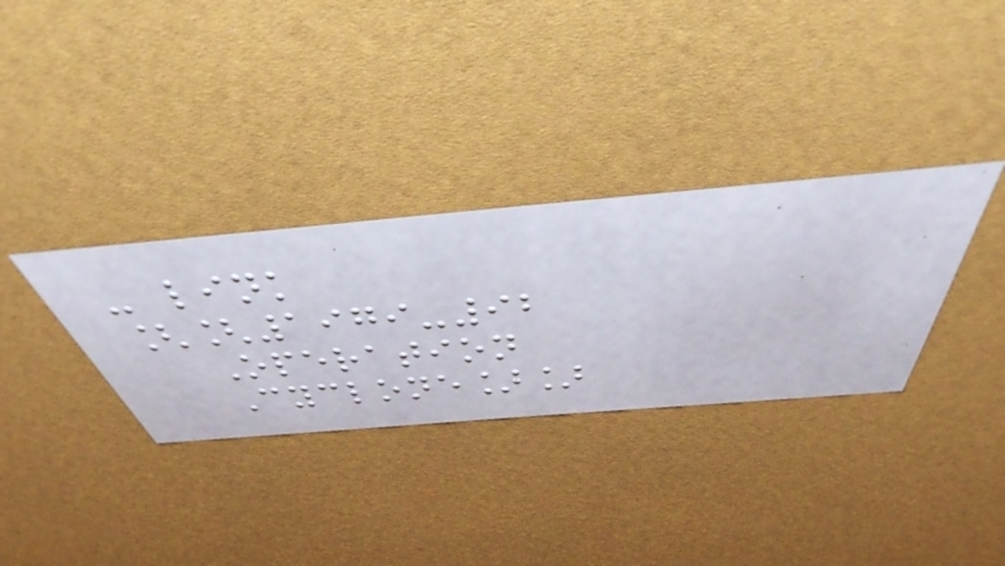- link
[[1979-92
Operation
Cyclone]]
